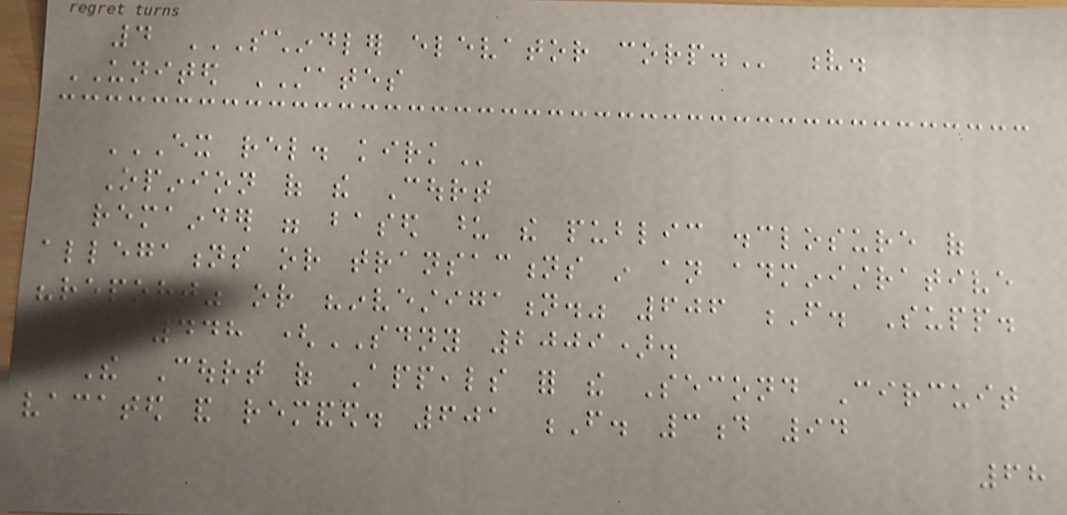4 SCHINDLER ELEVATOR CORP. v.
UNITED STATES
EX REL. KIRK
Opinion of the Court
remainder were based upon the public disclosure of
allegations or transactions in an administrative
"report" or "investigation." 606 F. Supp.
2d 448 (SDNY 2009).
The Court of Appeals for the Second Circuit
vacated and remanded. 601 F. 3d 94
68
